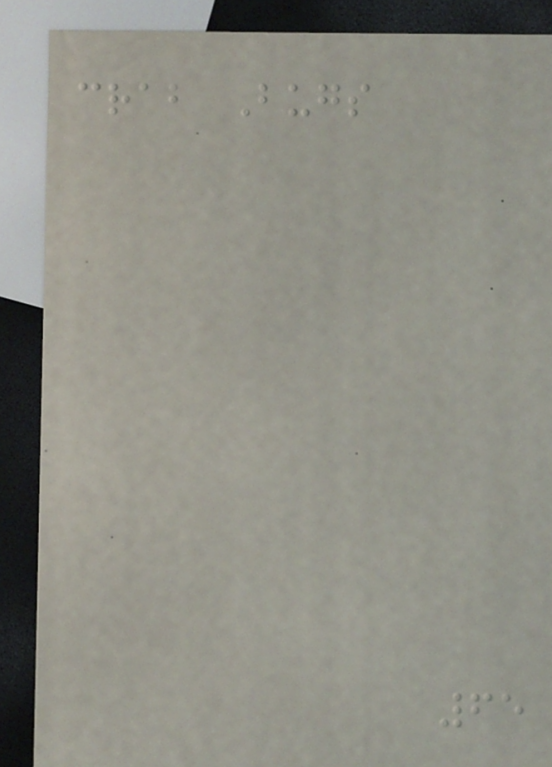crab Bugs
65
